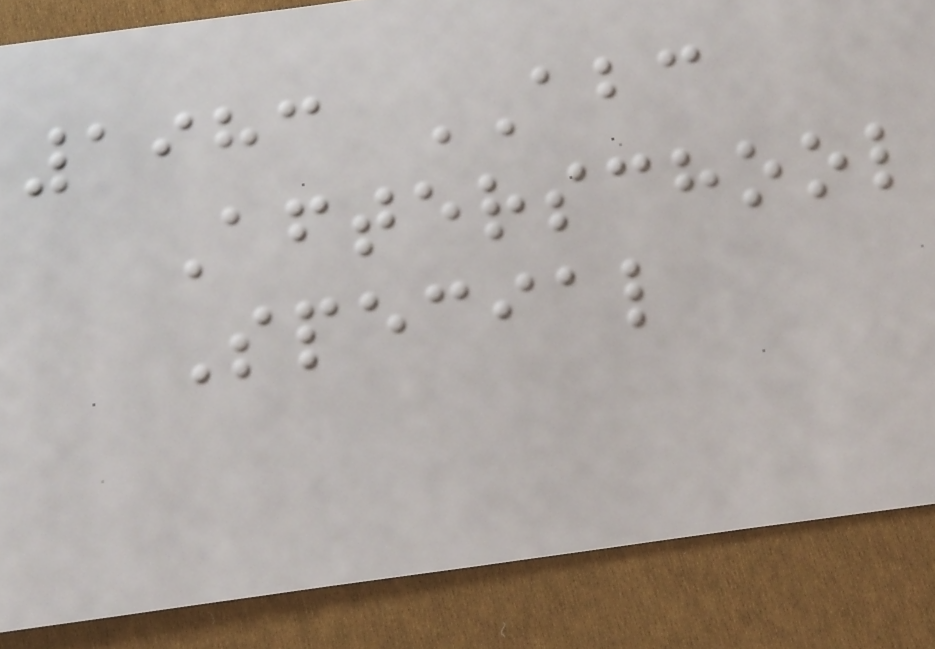1983 ABC
Afterschool
Special
